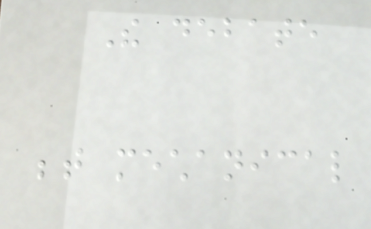The debate
between mechanical
